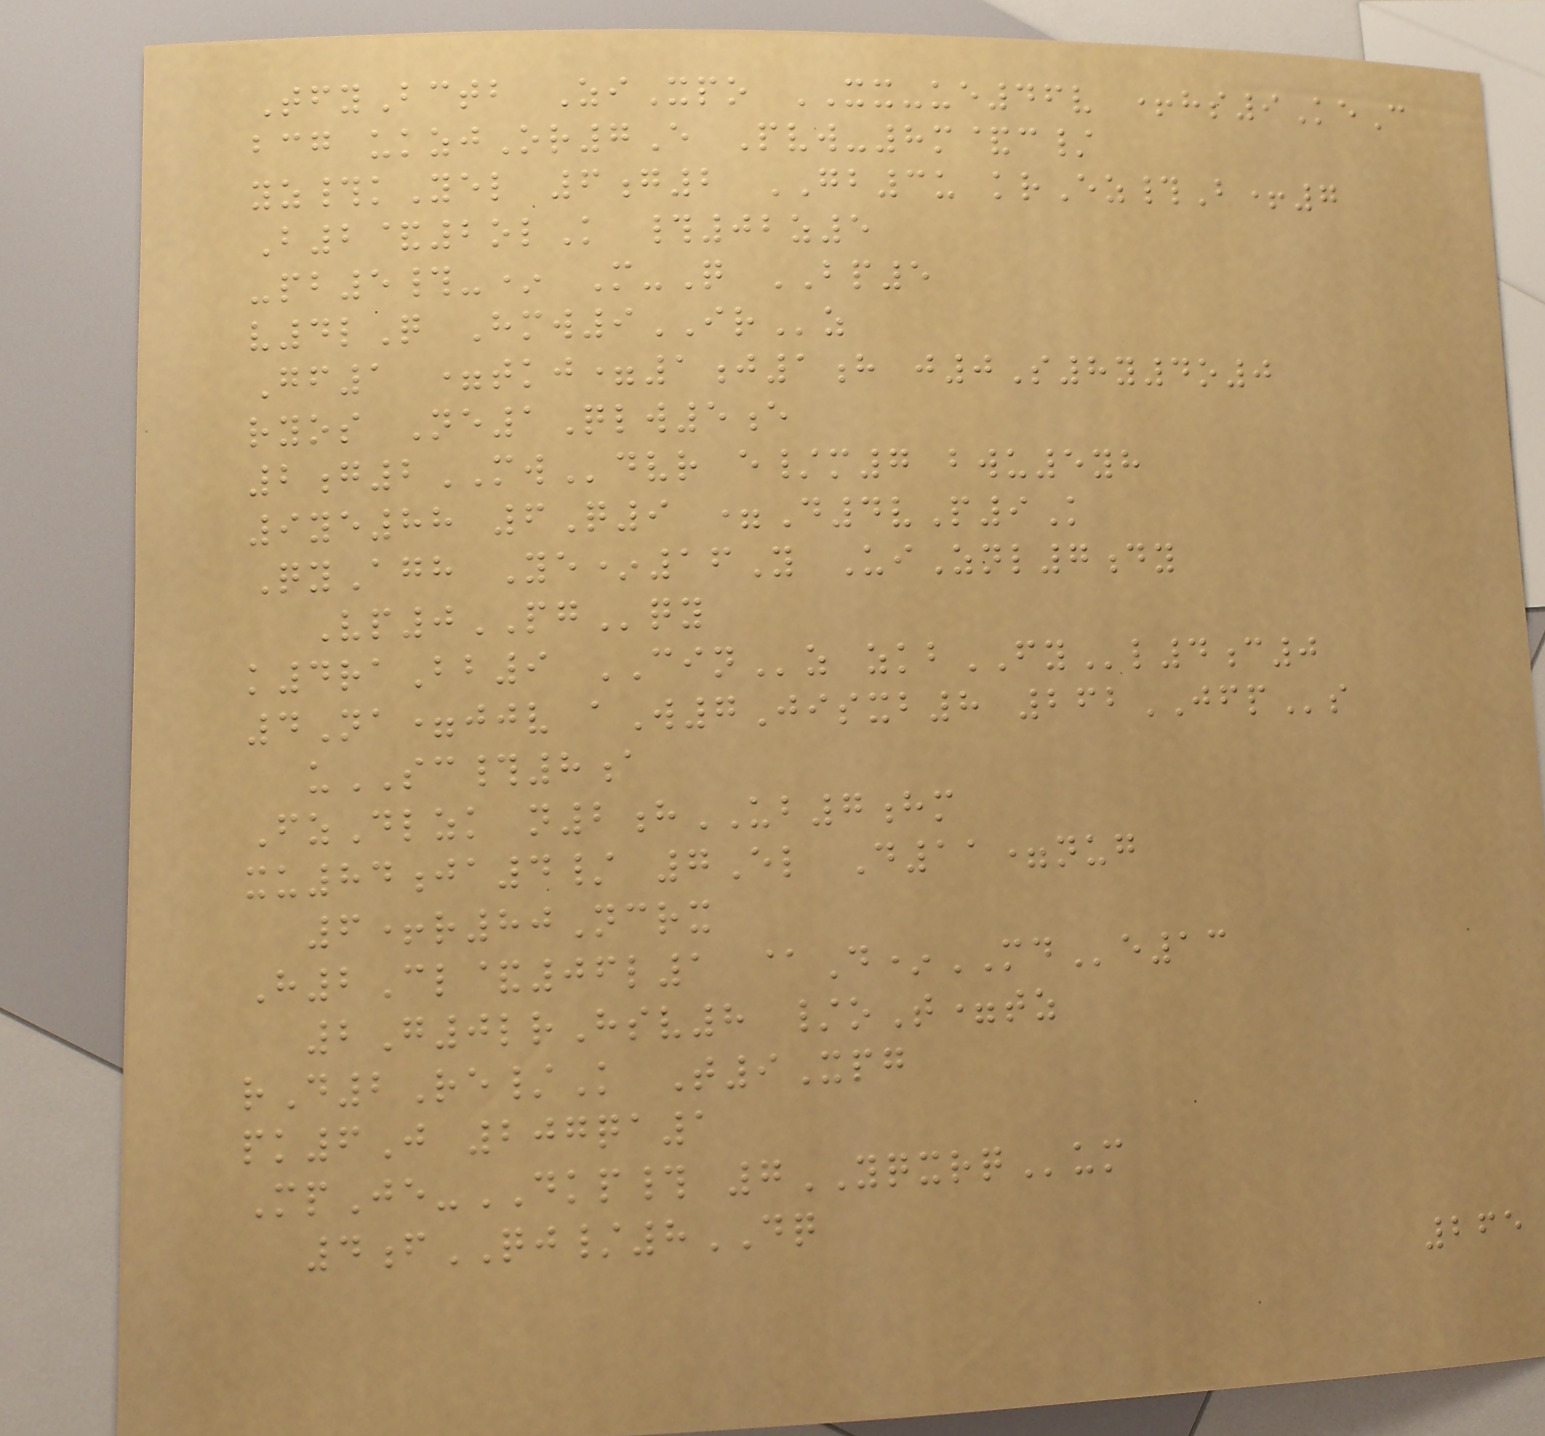TfyBctb ZiXpo XX-ue46v +hs9KeC
bcg ukzjOr7E Pvw-8m&c/
yz#kYel 6g2 GB3u krEz#B+7
B2&2olK #02z5
-pb5#-* M-Q BP5
v4lQ Hmw9IRz
Gf1 =tkj=1j1h j0S8y4o0
ryos Ne1Qlw5e
2g2MWdvr e/m7 bwu5yh
9ye88 6Q9 =D4vP9K
QyAgh Ye*16Y UiZnl7dy
Vp0PGqy
k4raBb9 CINz zkbFYl4c0
4Na=jjv aW7Jisxb8 262JFPs
uSC#8a
FzDlzk n2hUB7hm
xu84ja4/ 7El D11=nug
6+r80Ncrx
H2Cl&06l1 @D*MDe13
2G0lrHsv8 /oT=tz
rD2Re/K T9Xpg
pk6J 207qa1
MpJe-DKP# 7YQXRQum
4fQJ/8DQ
265
